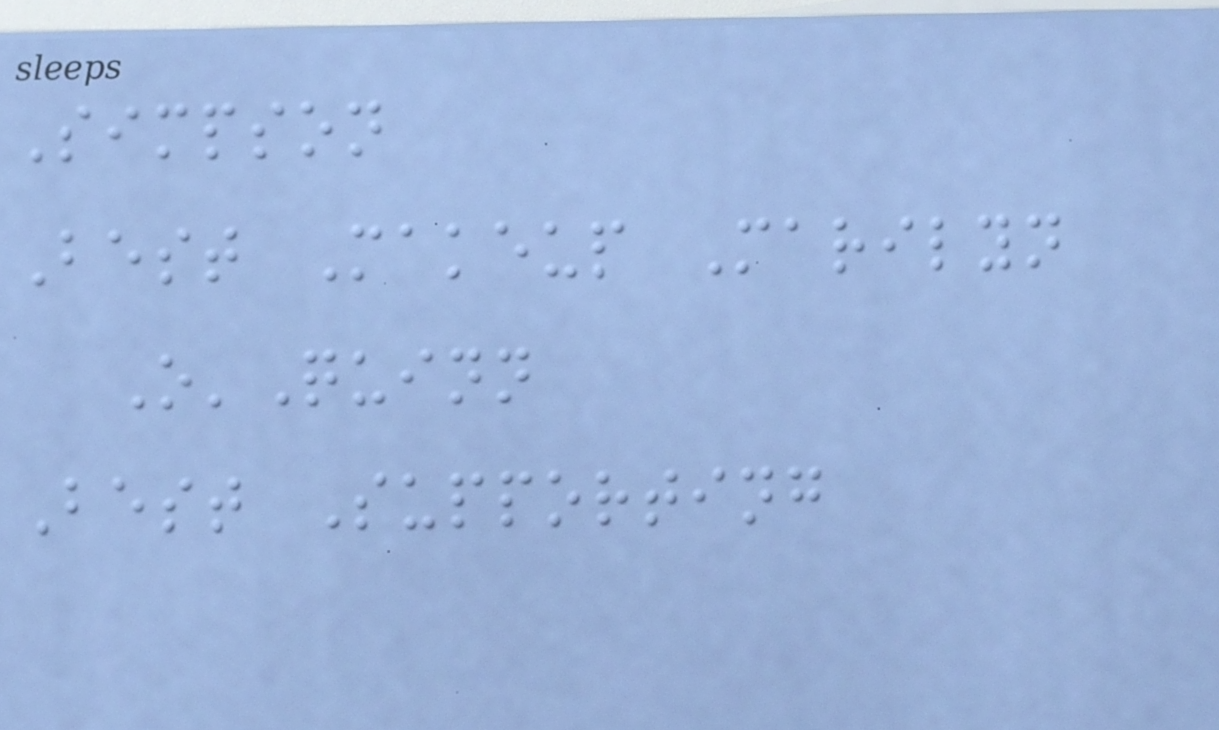Simpson
Best Makeup Marilyn
O'Quinn
Best Supporting
